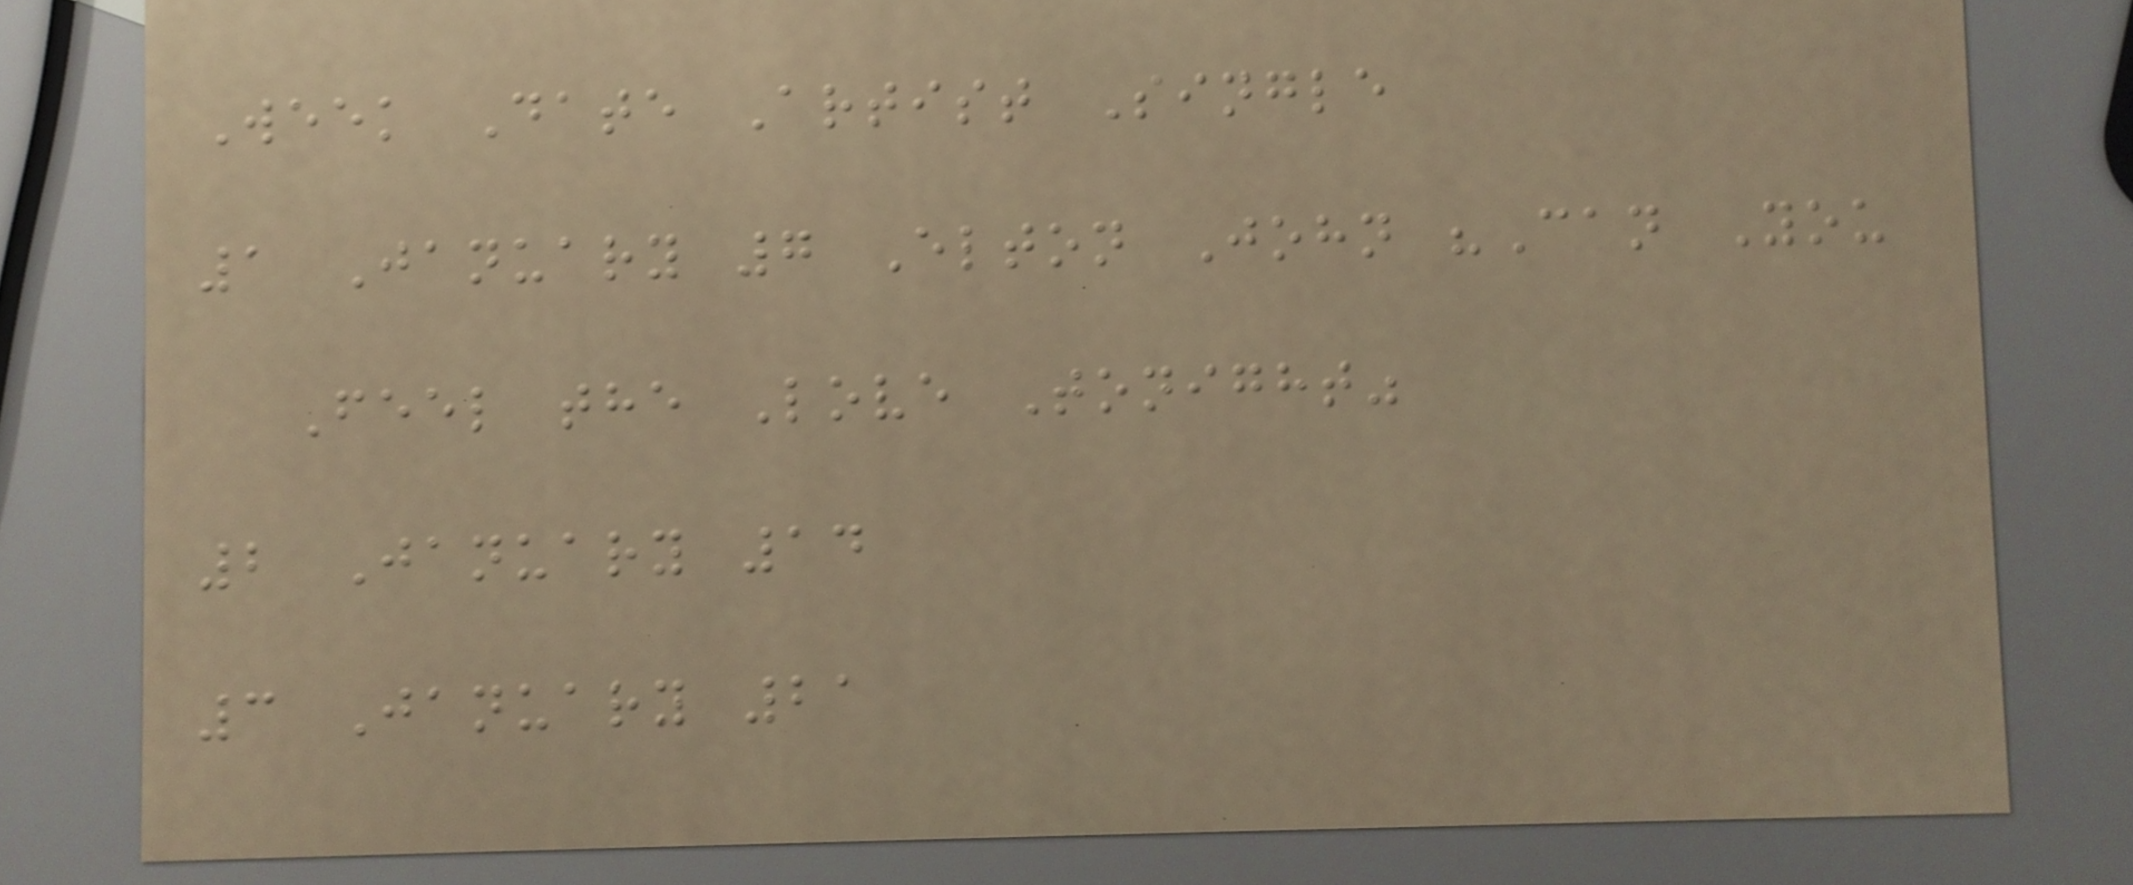Week Date Artist Single
1 January 7 Elton John "Can You
Feel the Love Tonight"
2 January 14
3 January 21
